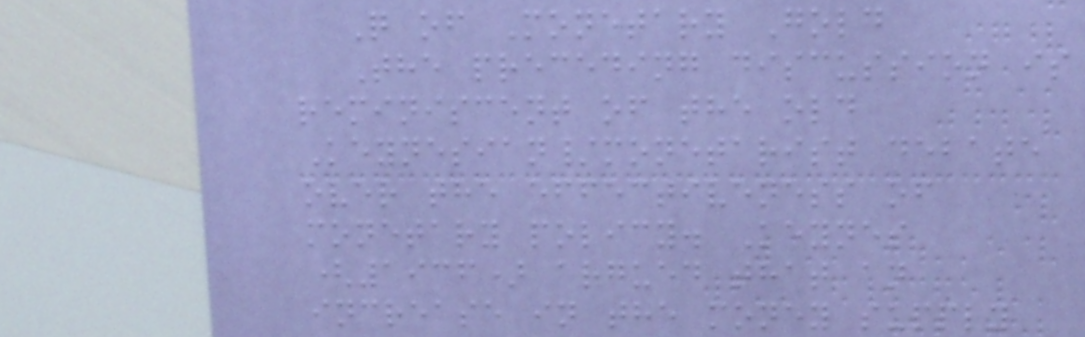Q of Monetary Gold
The preceding discussion is
reminiscent of the old
Keynesian/monetarist debate
over the effectiveness of
monetary policy. Keynes
(1936) argued that an
increase in the money supply
